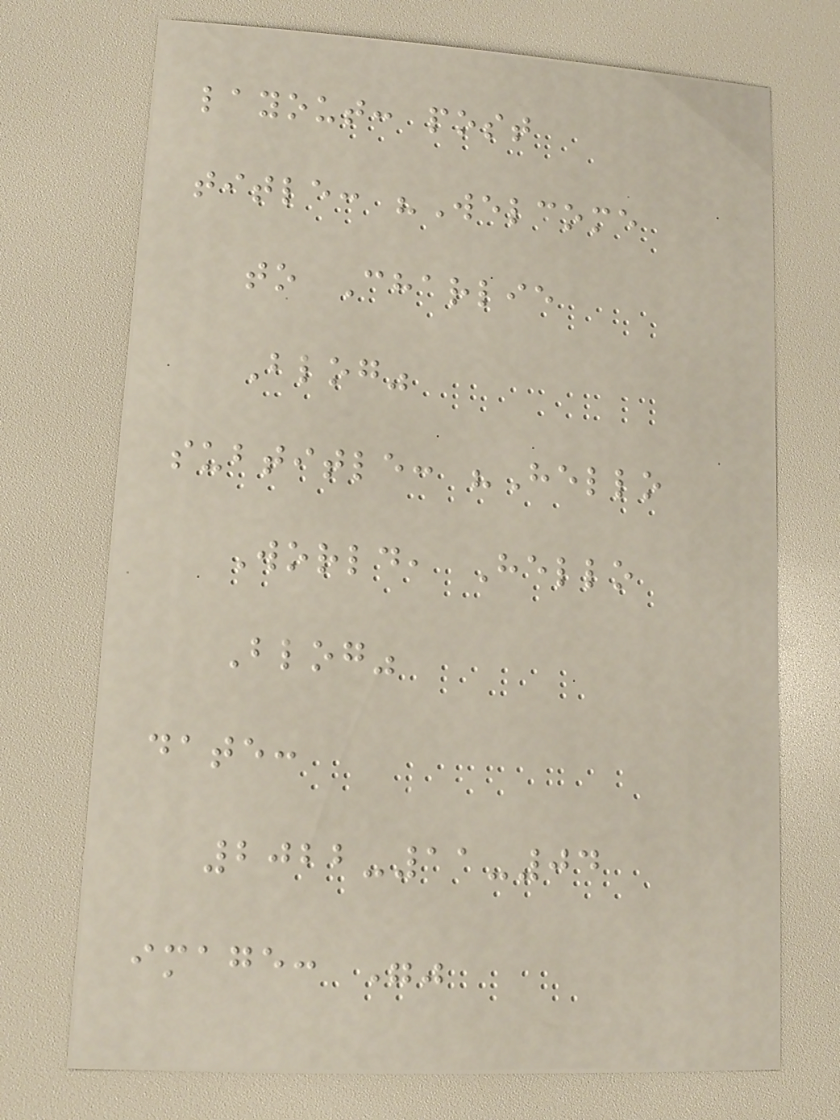layout: post
title: "Welcome
to Charlie
Blog"
subtitle: "Hello
World, Hello
Blog"
date:
2022-11-04
image: ""
